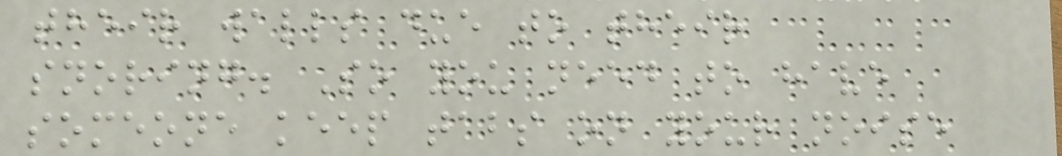their walls due to their
snoring. So you need to have
someone keep tabs on your noise
